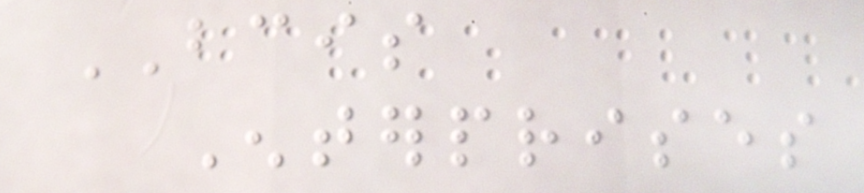BCIS
Enterprises
